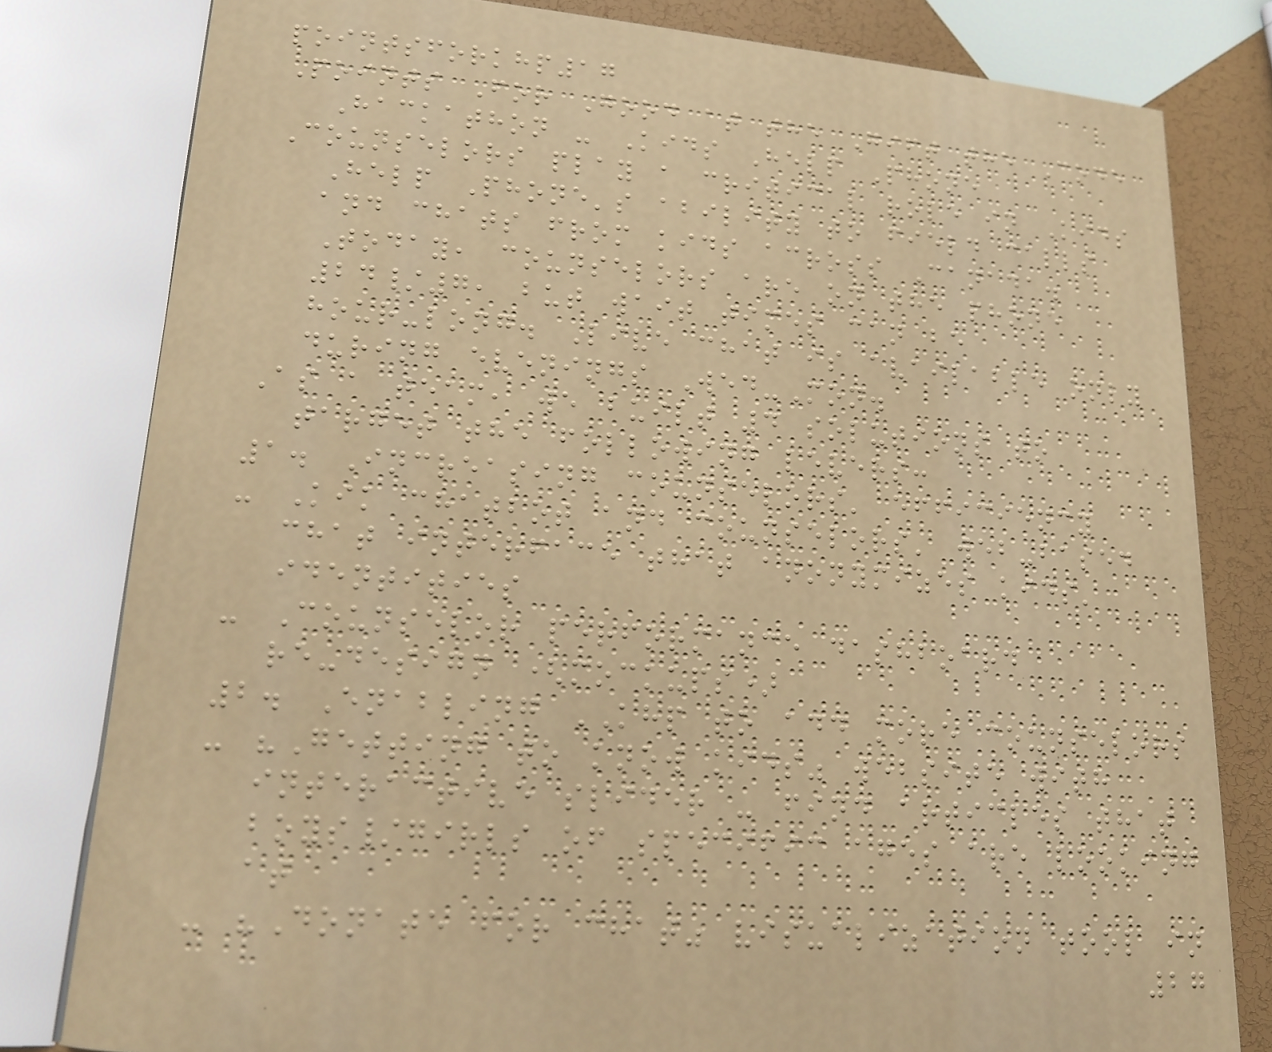pointsforkhp17
Points For Good at the Gift the Code
Hackathon - Kids Help Phone
Counselors play a critical role in Kids
Help Phone's ability to field calls
and chats from kids across Canada.
Today, counselors are on the phone
24/7, but wait times can be
hour-long. Live chat is available only
during evenings Wed-Mon.
As a team, we built 4 solutions to
target the following levers:
1. Increasing counselors' efficiency
- Kik chatbot and counselors' web-based
chat interface that anonymizes kids'
identities
- Counselor performance dashboard
re-design (mockups)
2. Enabling KHP to add more counselors
- "Getting to know kids" website with
interactive slider - find articles that
boys/girls of specific ages are looking
at
- "Donate for chat" visualization tool in
27
